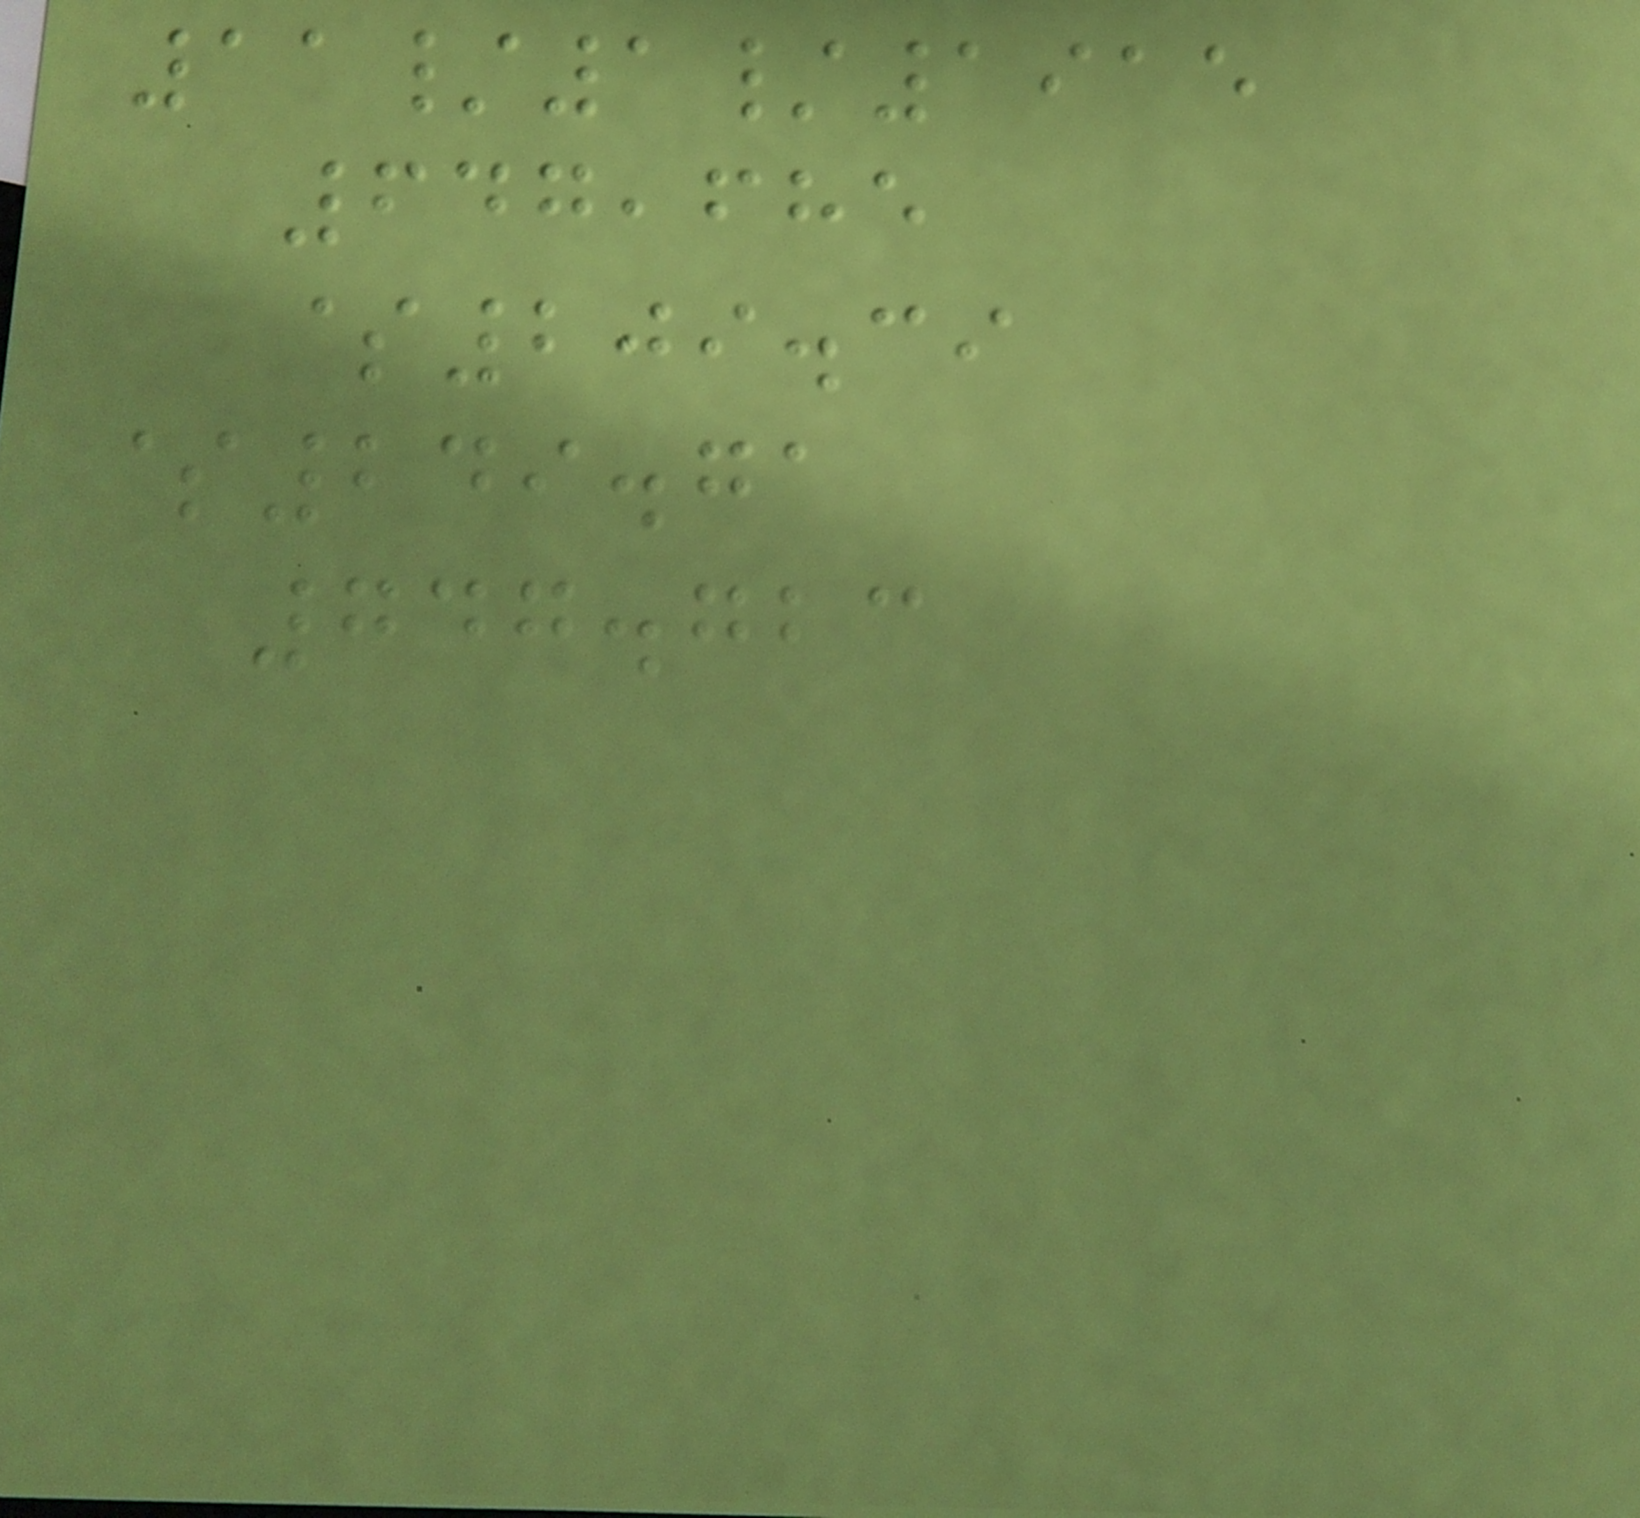11/1/1915
647,685
$209.39
$249.71
747.723
